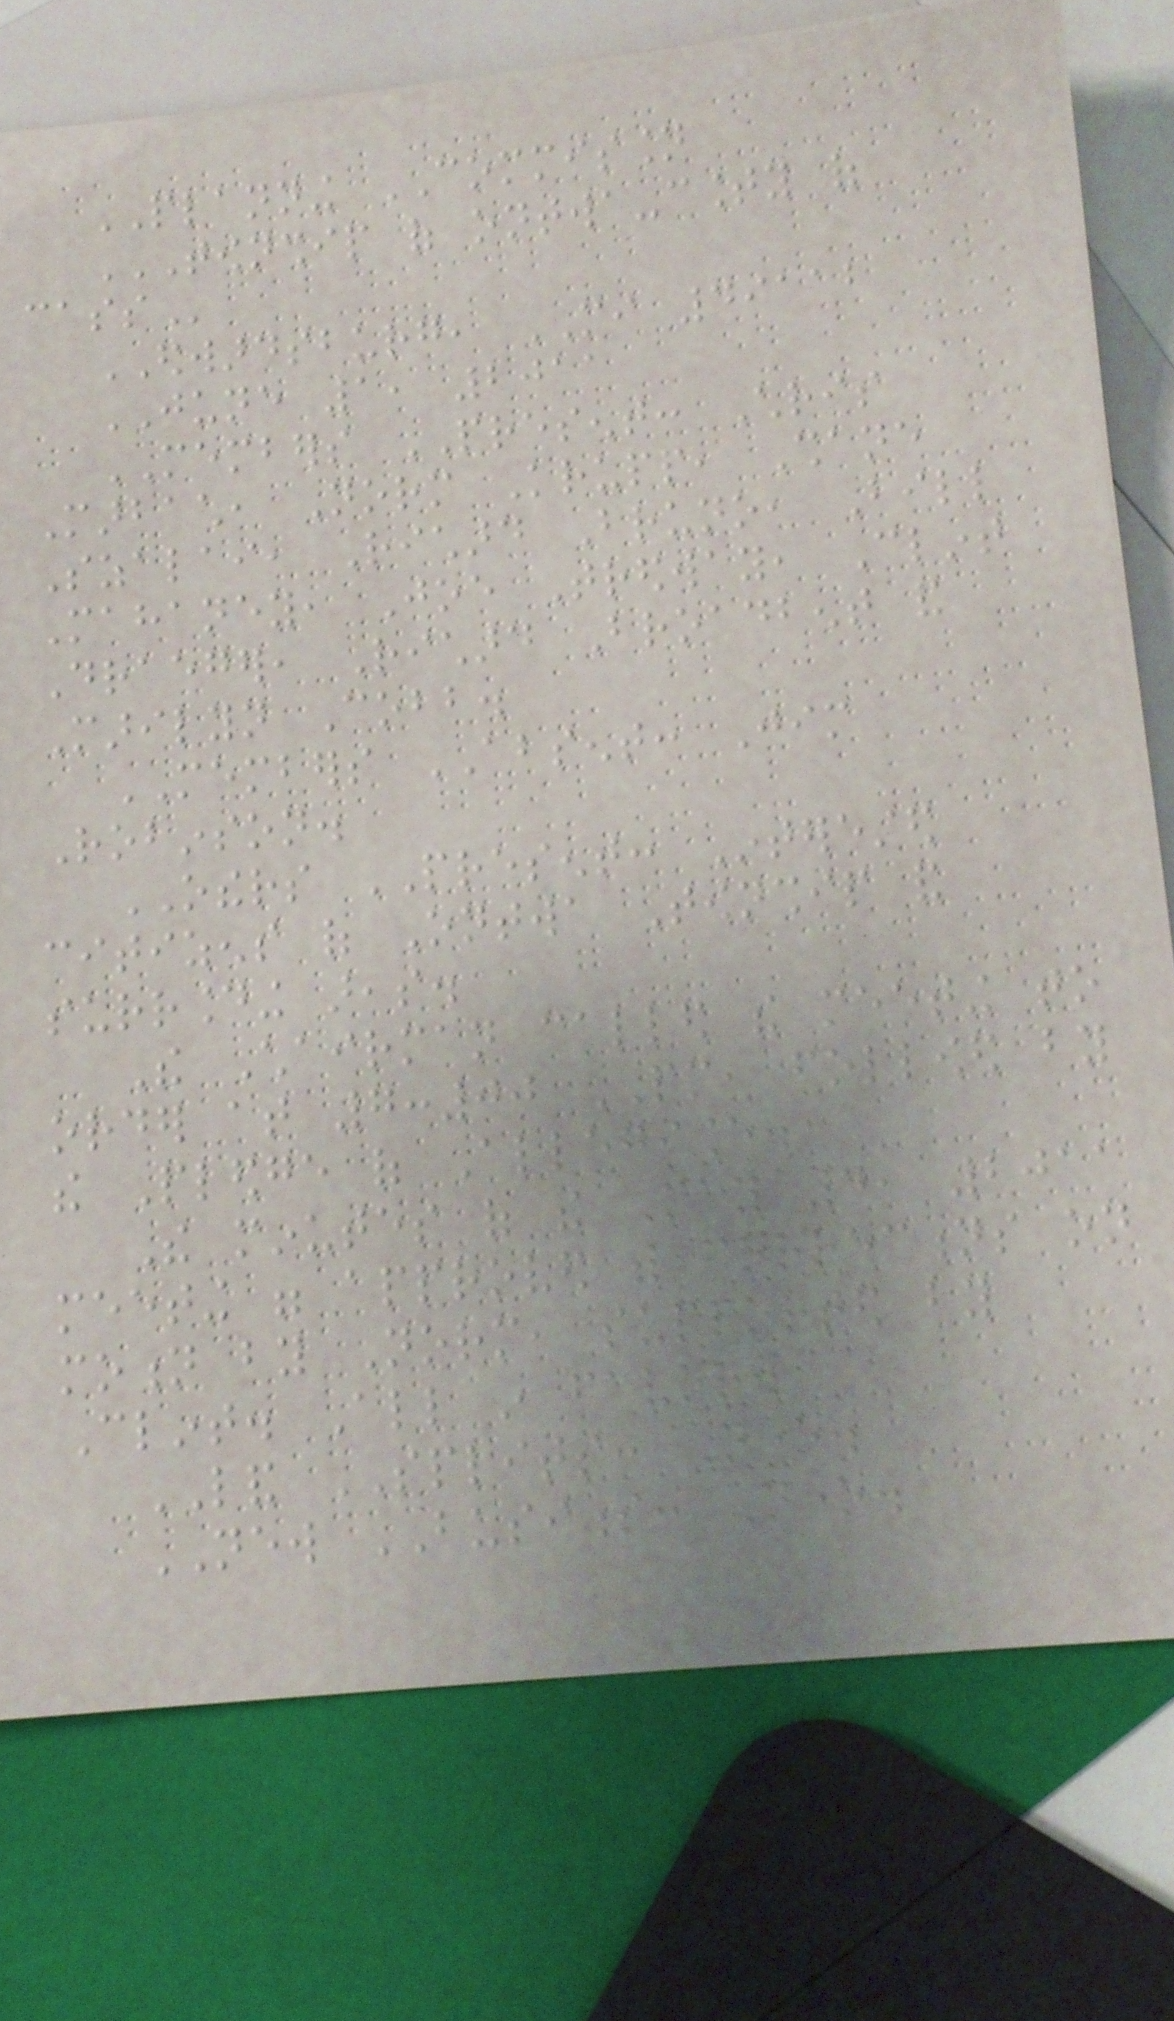PLANNING COMMISSION
TOWNSHIP OF ONTWA-COUNTY OF
CASS
EDWARDSBURG, MI 49112
JUNE 1, 2011
MEMBERS PRESENT: Chris
Marbach, Norm Krupp, Shane
Szalai, Richard Bruno, Bill
Mahaney, Joe Tredway, Clint
Draeger, Richard Broadbent and
Marilyn Cobb.
MEMBERS ABSENT: Jim
Robinson.
OTHERS PRESENT: Interested
citizens of Ontwa Township and
surrounding areas.
The Chairman called the meeting to
order at 7:00 PM, followed by
the Pledge of Allegiance.
The minutes of the May 4, 2011
meeting were approved with corrections on
motion by Norm, supported by
Clint. All in favor.
LAND SPLITS: None.
NEW BUSINESS: None.
